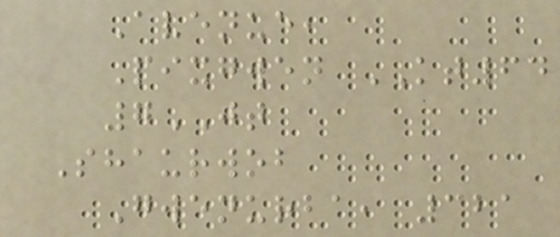Avenue,
Pixgwen KT64
7JT
Shaurwob
Gwenurba, 321
